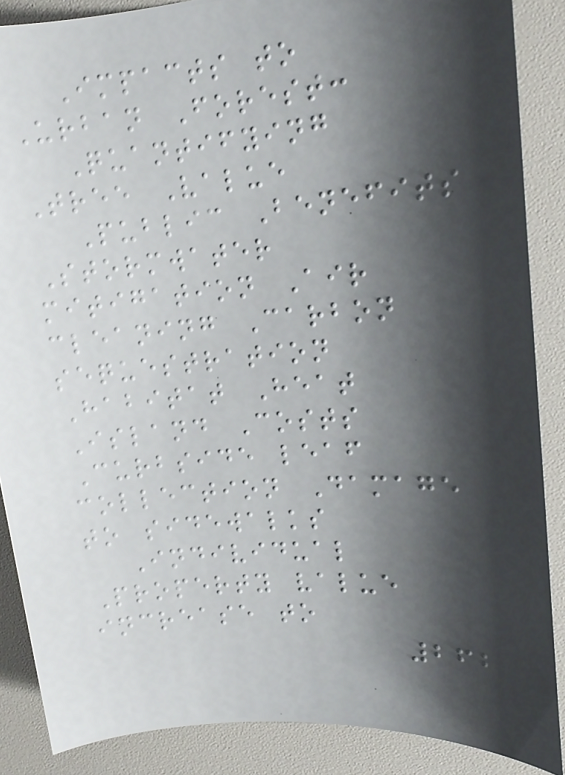Impacts to
Urban Forest:
Quantifying
Tree Value
Public Benefits
Stormwater
mitigation Air
cleaning Carbon
sequestration
Habitat Heat
Island Costs
Curbside leaf
collection Damage
to sidewalks
Individual
Property value
increase to
262
